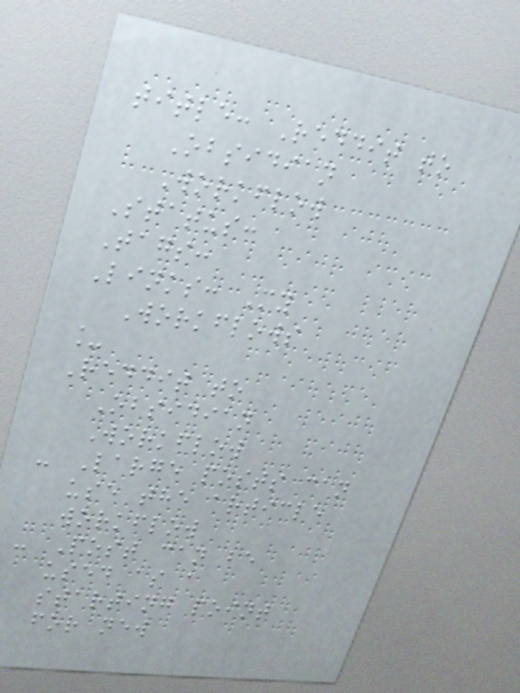title: Reddit to
Obsidian
Workflow
Status:
Tags:
Links: My
Workflows
_
Reddit to
Obsidian
Workflow
- Large posts can
use the article
workflow
- Post can be
used as a
starting point
for new
